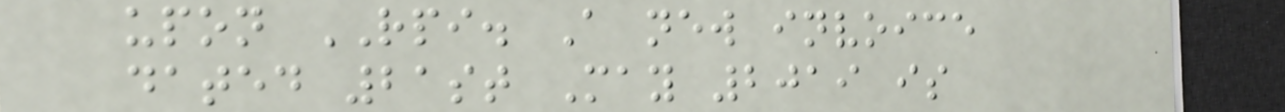upon RPI. A new invoice
dated 21st May 2019 is
